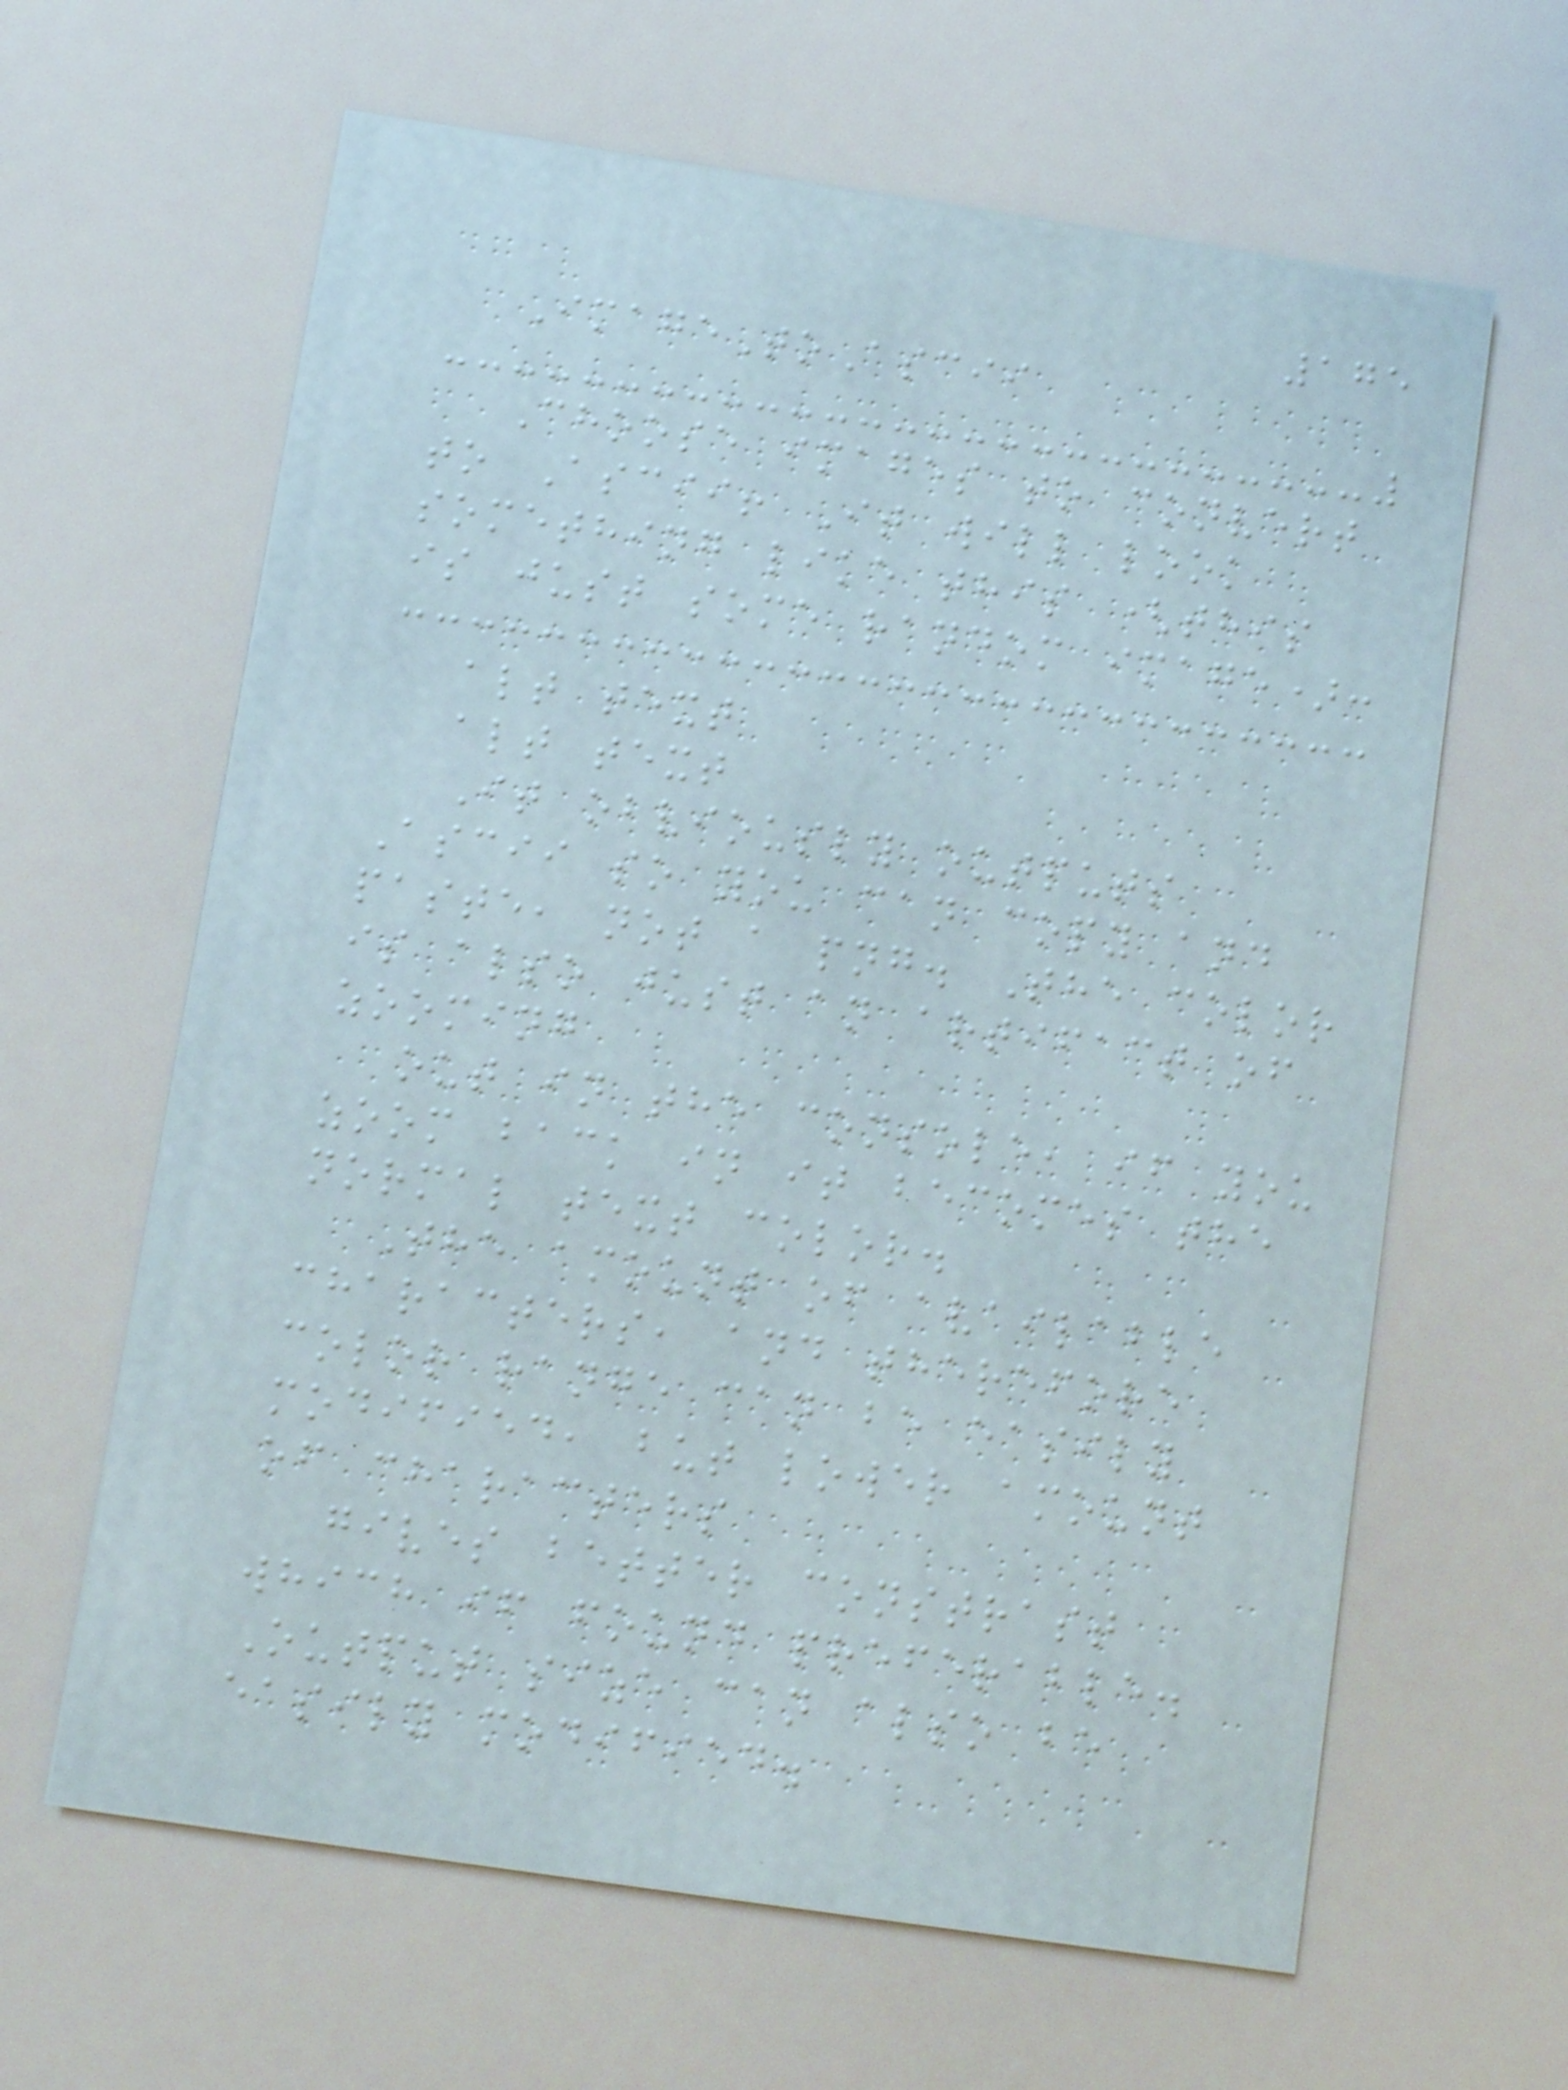175
ImageToAscii
Choose images to convert
to Ascii! It will look
something like this (this
is just some random image):
alt text
alt text
It obviously outputs
Ascii so you can copy and
paste, not a png. The color
is also just an artifact of
zooming
out in the console, if you
zoom back in it becomes the
normal text color.
The amount of available
characters, and therefore
color range can be easily
modified, but lower amount
of characters
gives better constrast
which if found preferable.
Output size can also be
easily modified.
